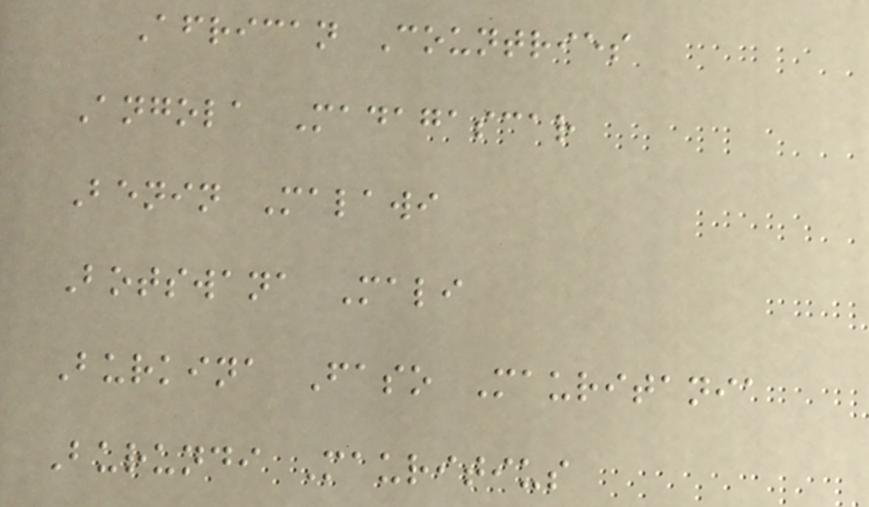African Countries
Angola Madagascar
Benin Malawi
Botswana Mali
Burkina Faso Mauritania
Burundi Mauritius
